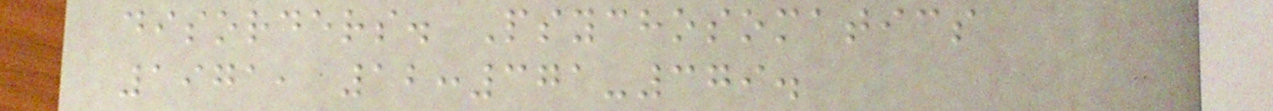disorders. Psychosomatics
1971, 12:371-379.
